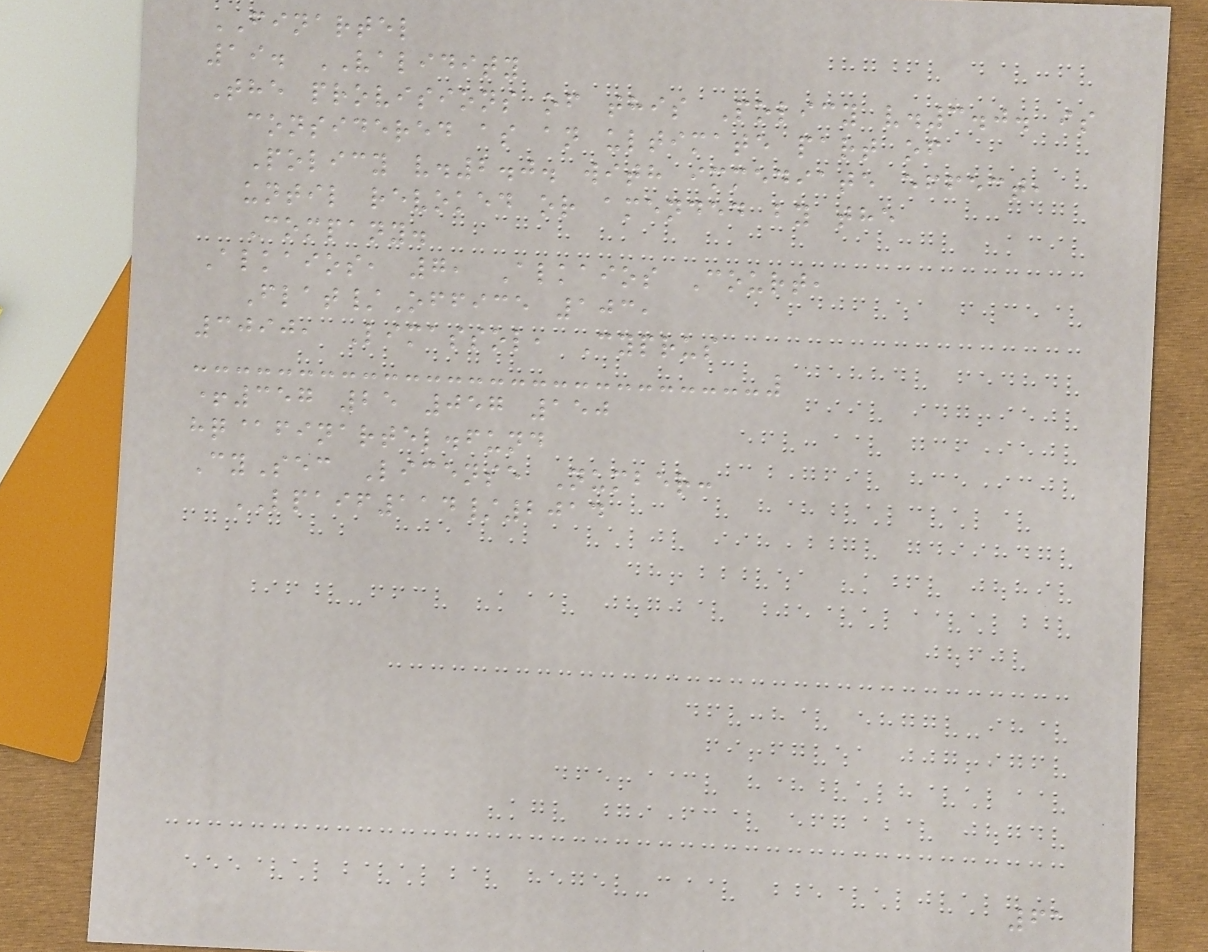FINARTEL
19. VALIDITY
The provisions of this Policy v.3.0. is
considered as an ultimate part of
Policy v.2.0. with immediate effect,
until revoked or amended by the
Company.
Alkaios, 7, Alkaios Court,
Flat/Office 103,
3090, Limassol, Cyprus
+357 25 057 150
hq@finartel.fund
CySec License Number:
LPAIF114/2014
61
